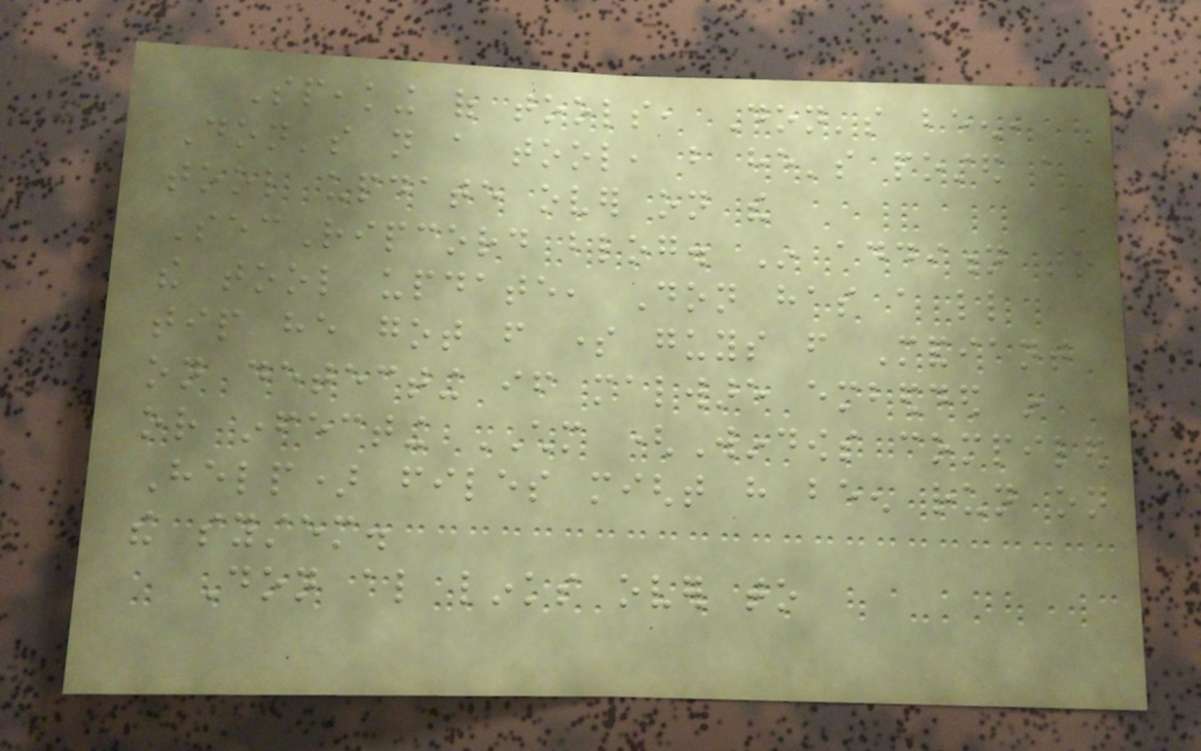Speaking of tools, Don's been,
Don's not a tool, but he's posted a
tool update over on the
SecRipcord blog. In addition to
the tool update, Don has a little
tip he got from some guys from Mandiant
on detecting if malware embedded in
or infecting CHM (Windows compiled
Help) files might have been run on
the system.
Don also links over to
